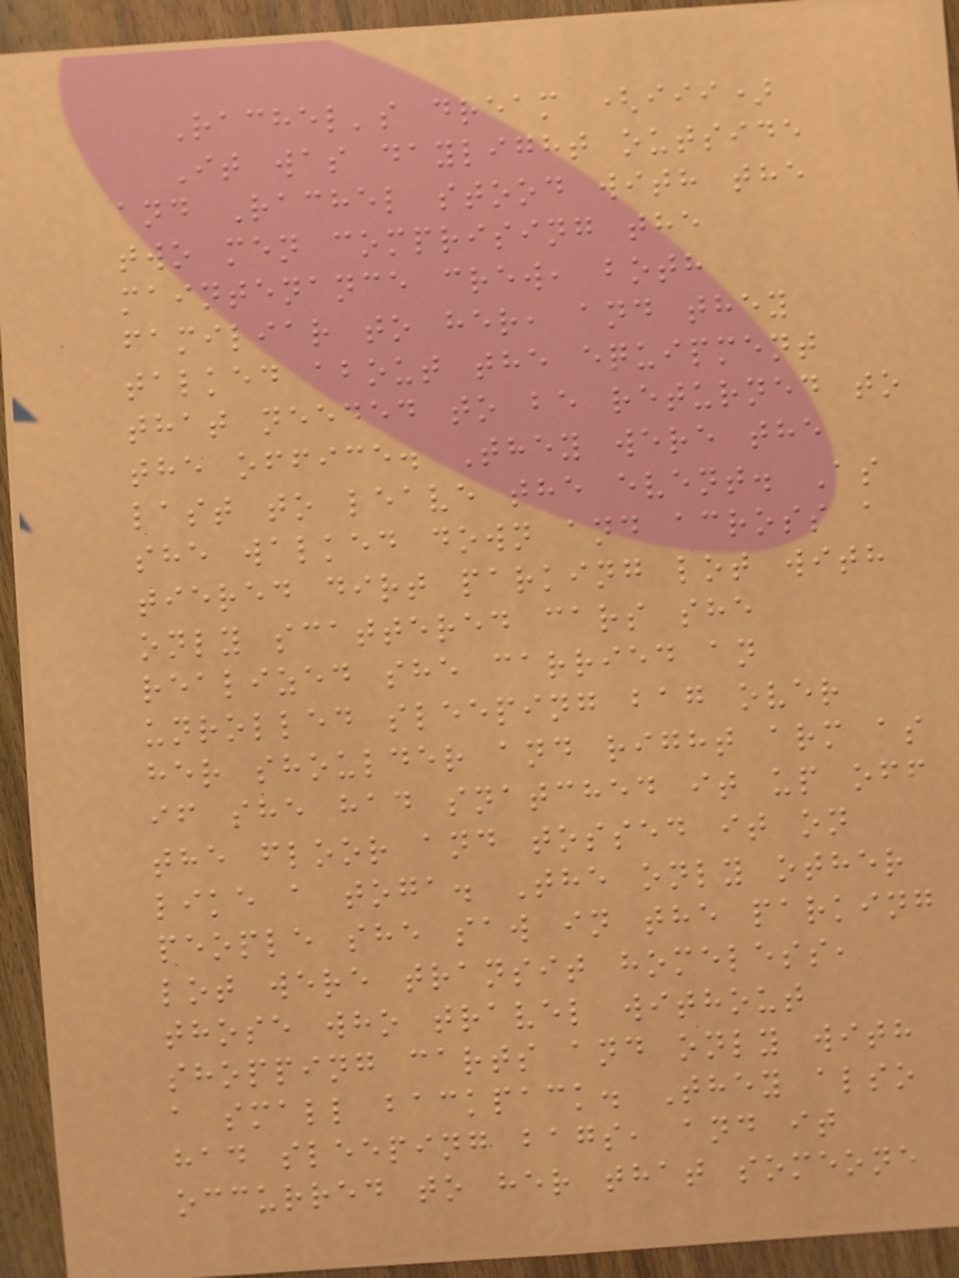Rachel's dream (iii)
It was daylight outside
and Rachel stood with the
two men comprising the
maintenance crew, both
familiar to her, and they
talked about the equipment
that needed to be returned to
the office. They were the
last to leave the event. As
she walked down and across a
tiered dirt parking lot with
only scattered cars she
realized she carried an
unrolled sleeping bag over
her shoulder and right arm as
if she had snatched it up off
the floor and tossed it on
like a toga. The only other
people she saw in the parking
lot were transit homeless,
those who travel without
shopping carts and only with
a small backpack. They also
had sleeping bags, and it
occurred to her that someone
